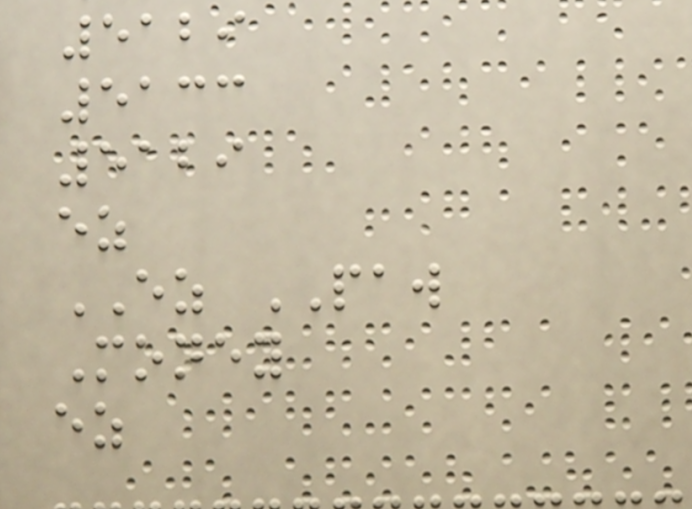5129
5133
5129
ez
EZ PAW
Money
ez
